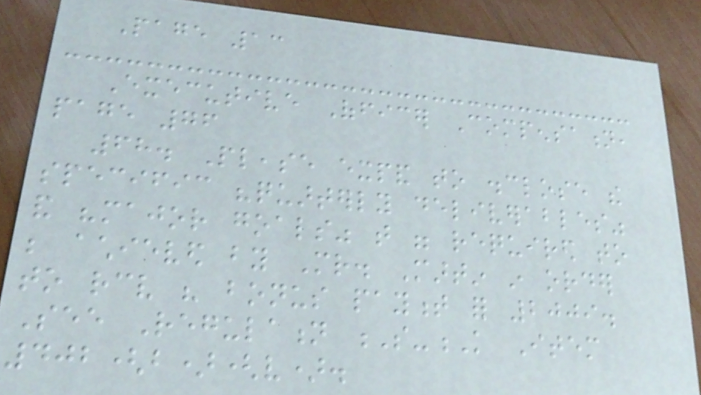Page 13
Executive Officer Compensation,
page 76
68. Please expand to disclose the
specific "quarterly deliverables"
and "major goals" that were required to
be achieved by Mr. Martin in order
to receive his bonus payment for 2009.
See Regulation S-K Item
402(b)(v).
